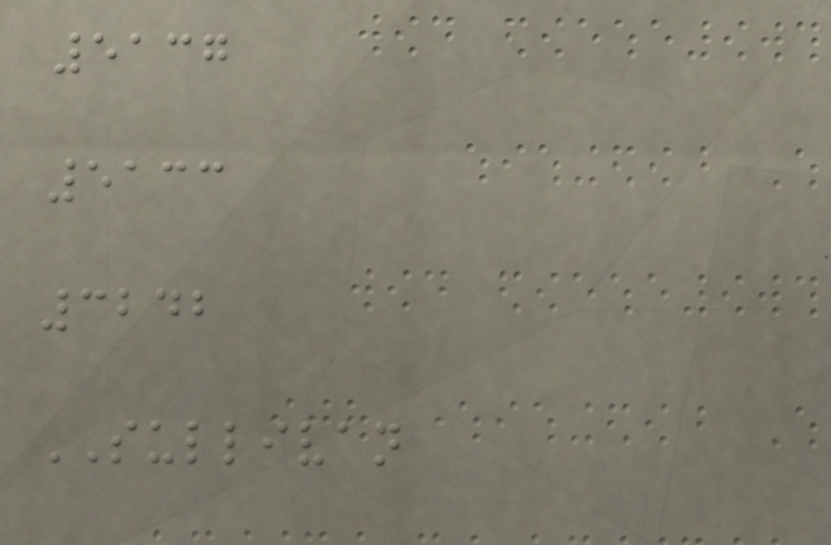5137
5133
3242
SULLIVAN
